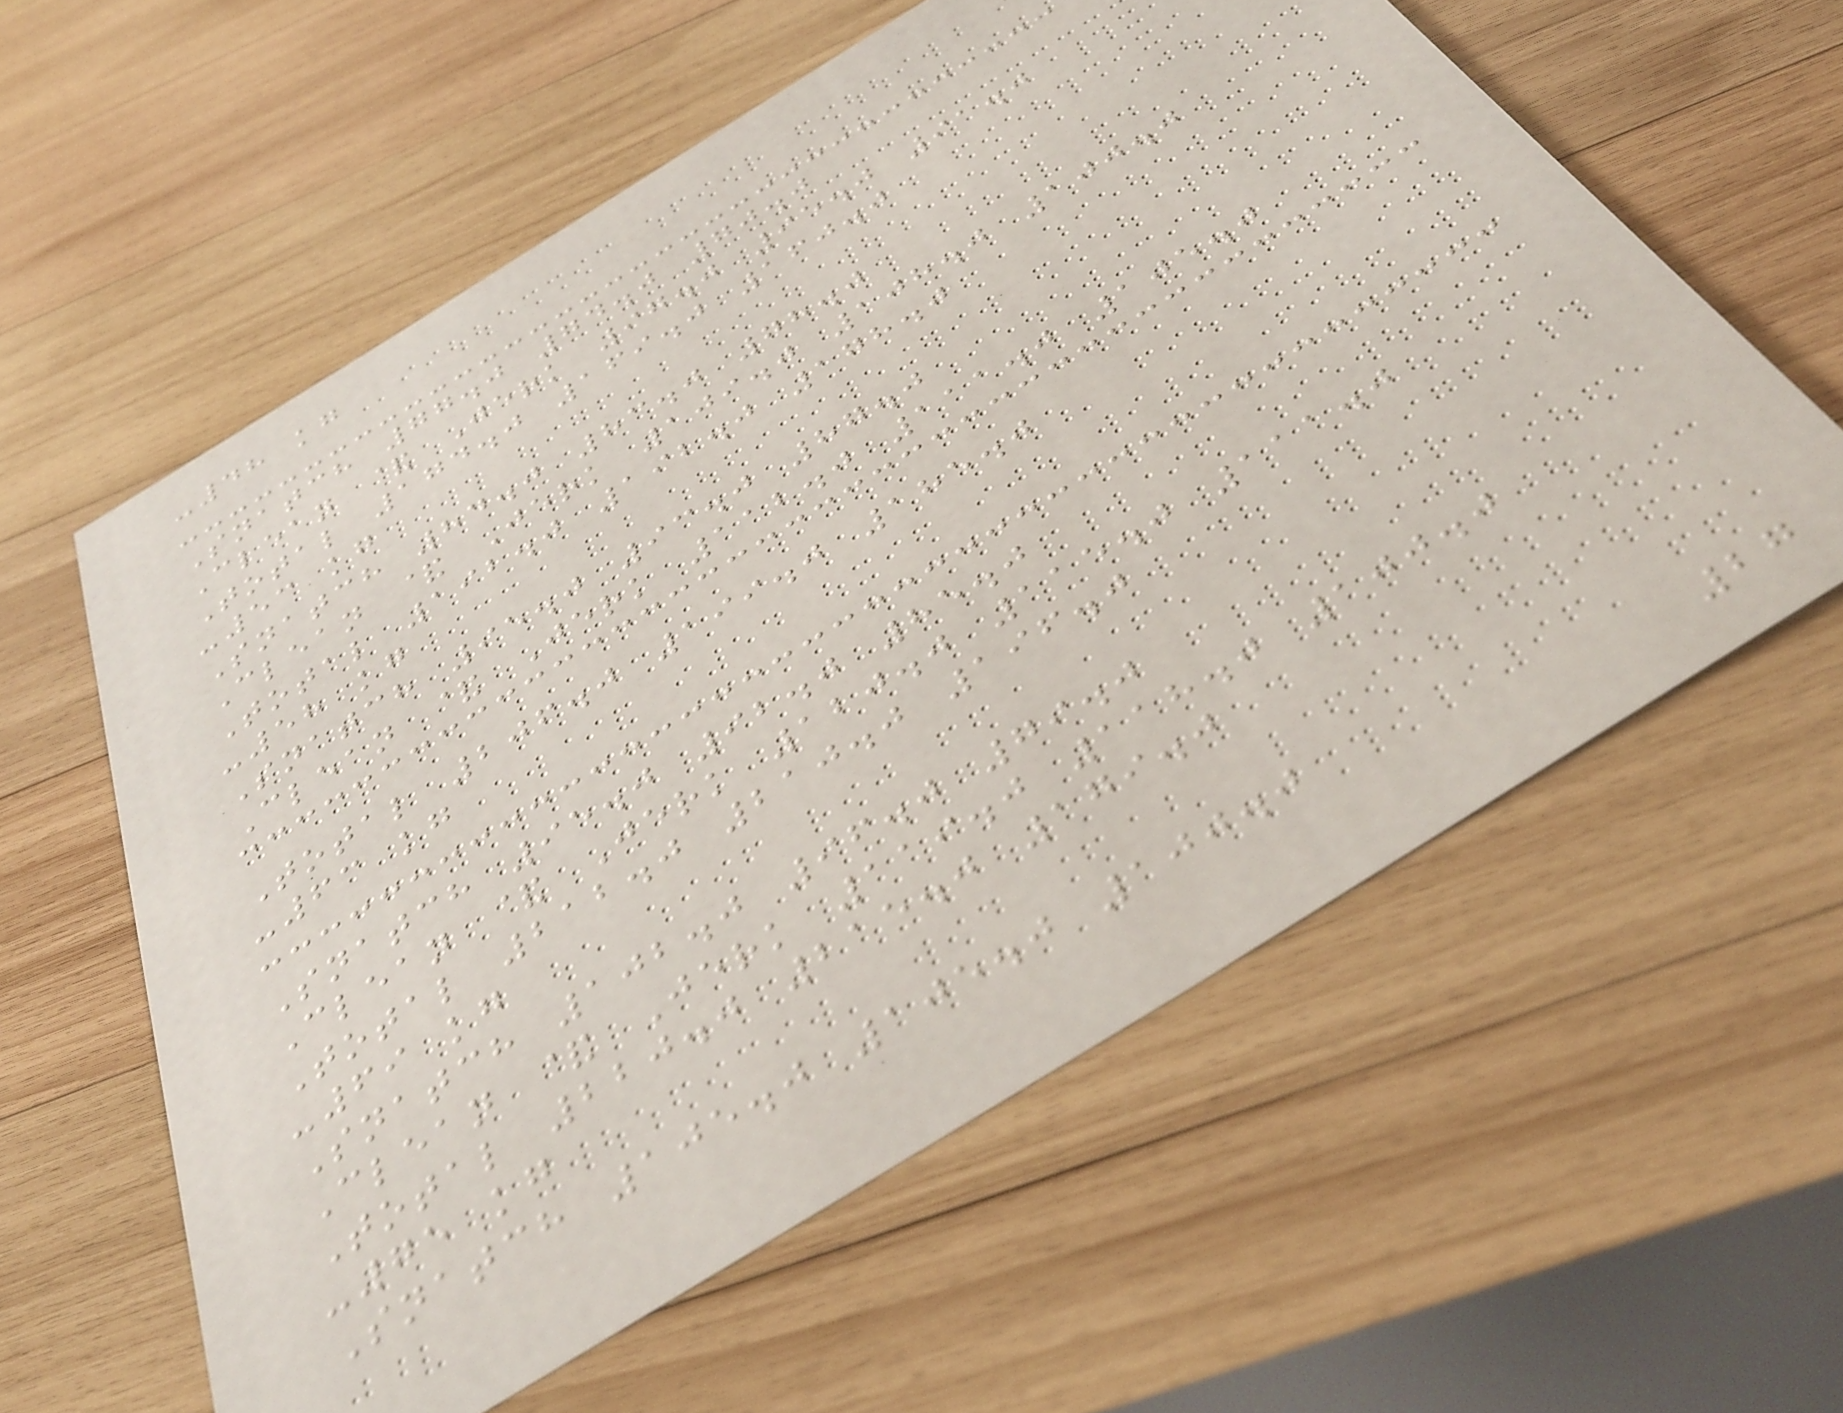-48 kg
Snatch 77.0 74.0 70.0
Clean & Jerk 97.0 95.0 91.0
Total 174.0 169.0 160.0
-53 kg
Snatch 84.0 83.0 78.0
Clean & Jerk 109.0 108.0 100.0
Total 192.0 192.0 178.0
-58 kg
Snatch 95.0 93.0 87.0
Clean & Jerk 112.0 111.0 105.0
Total 206.0 199.0 185.0
-63 kg
Snatch 95.0 92.0 85.0
Clean & Jerk 120.0 115.0 111.0
Total 212.0 210.0 196.0
-69 kg
Snatch 102.0 96.0 79.0
Clean & Jerk 119.0 118.0 100.0
Total 220.0 215.0 179.0
-75 kg
Snatch 105.0 105.0 100.0
27
